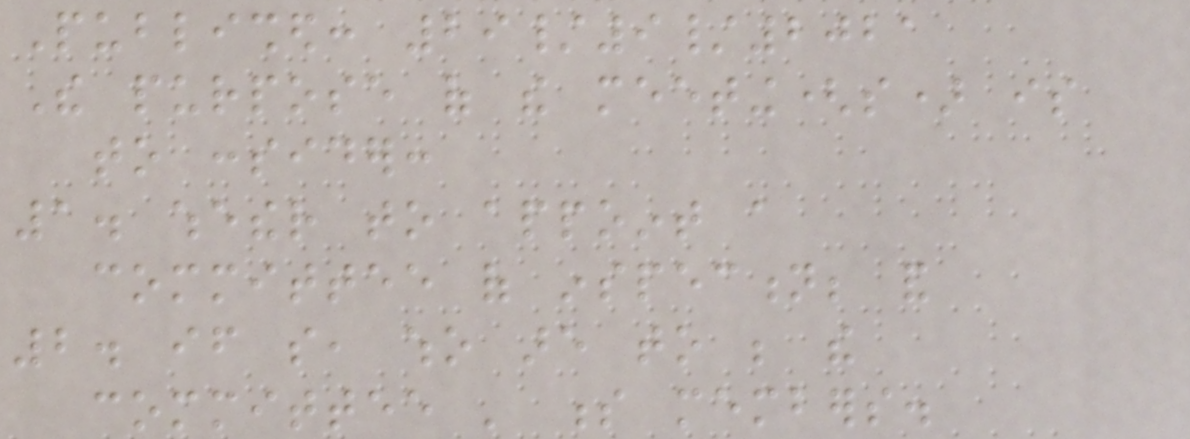Published: 29/9/2021
The purpose of the meeting(s) is
to consider:
1. whether to appoint a
committee of inspection; and
2. if so, who are to be the
committee ' s members.
